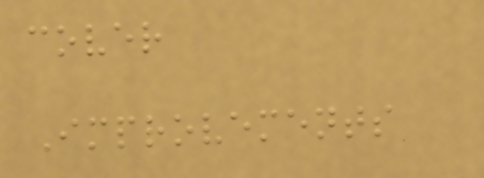cover
Improvements
